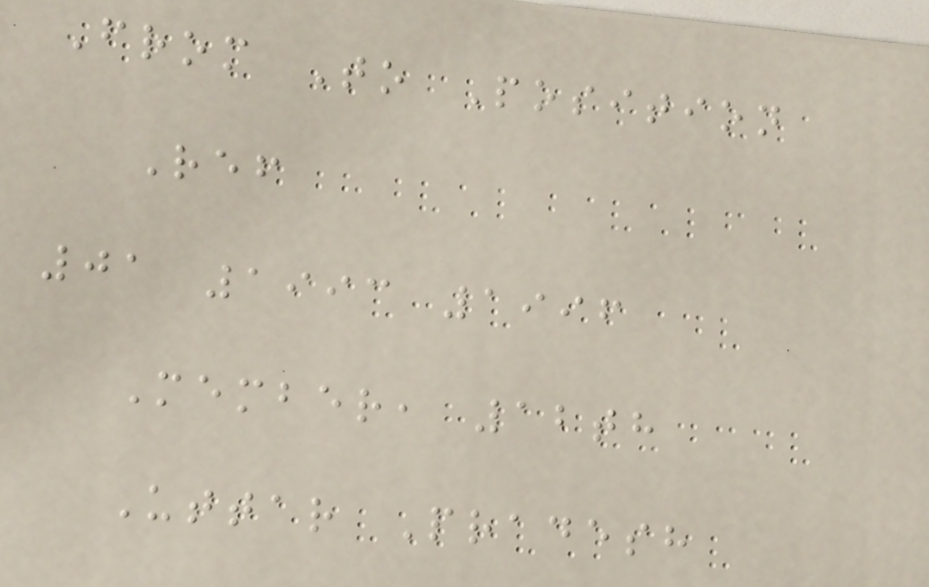From To Position
Ref
01 1993 1996
Member, 12th
Uttar Pradesh
